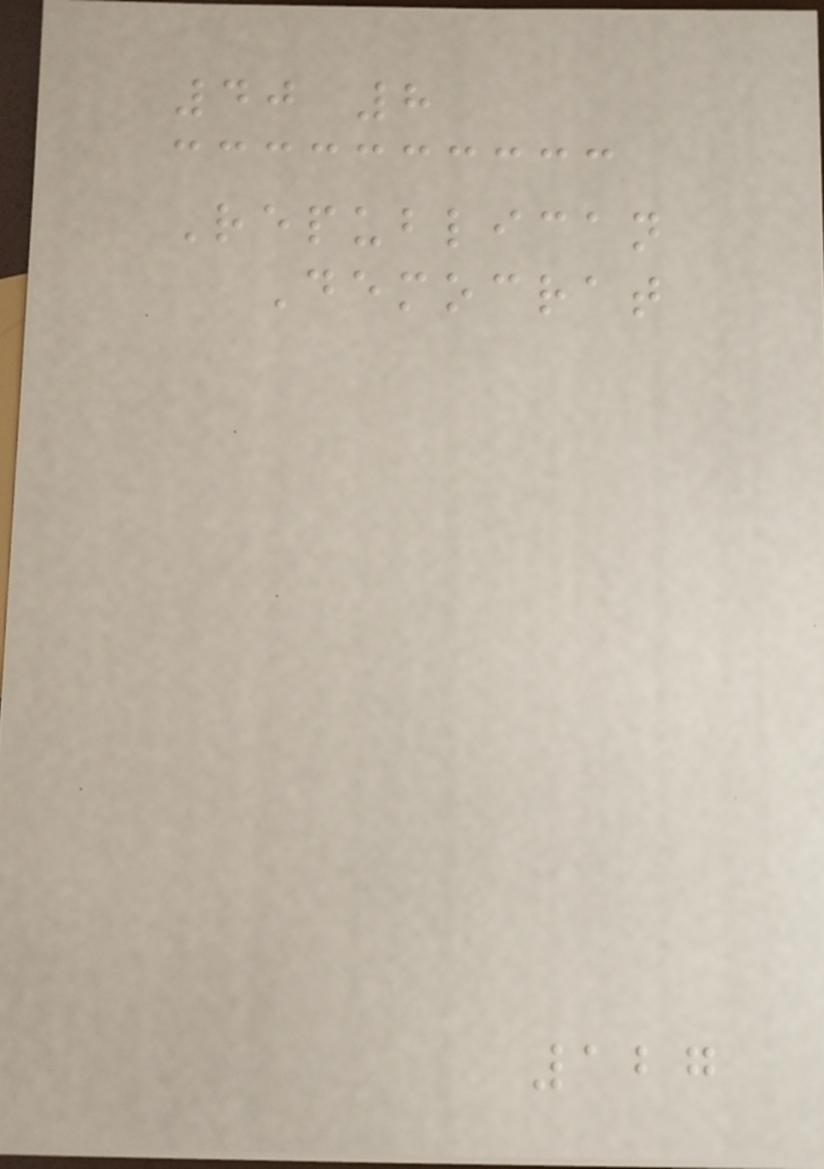40 8
Republican
Democrat
127
